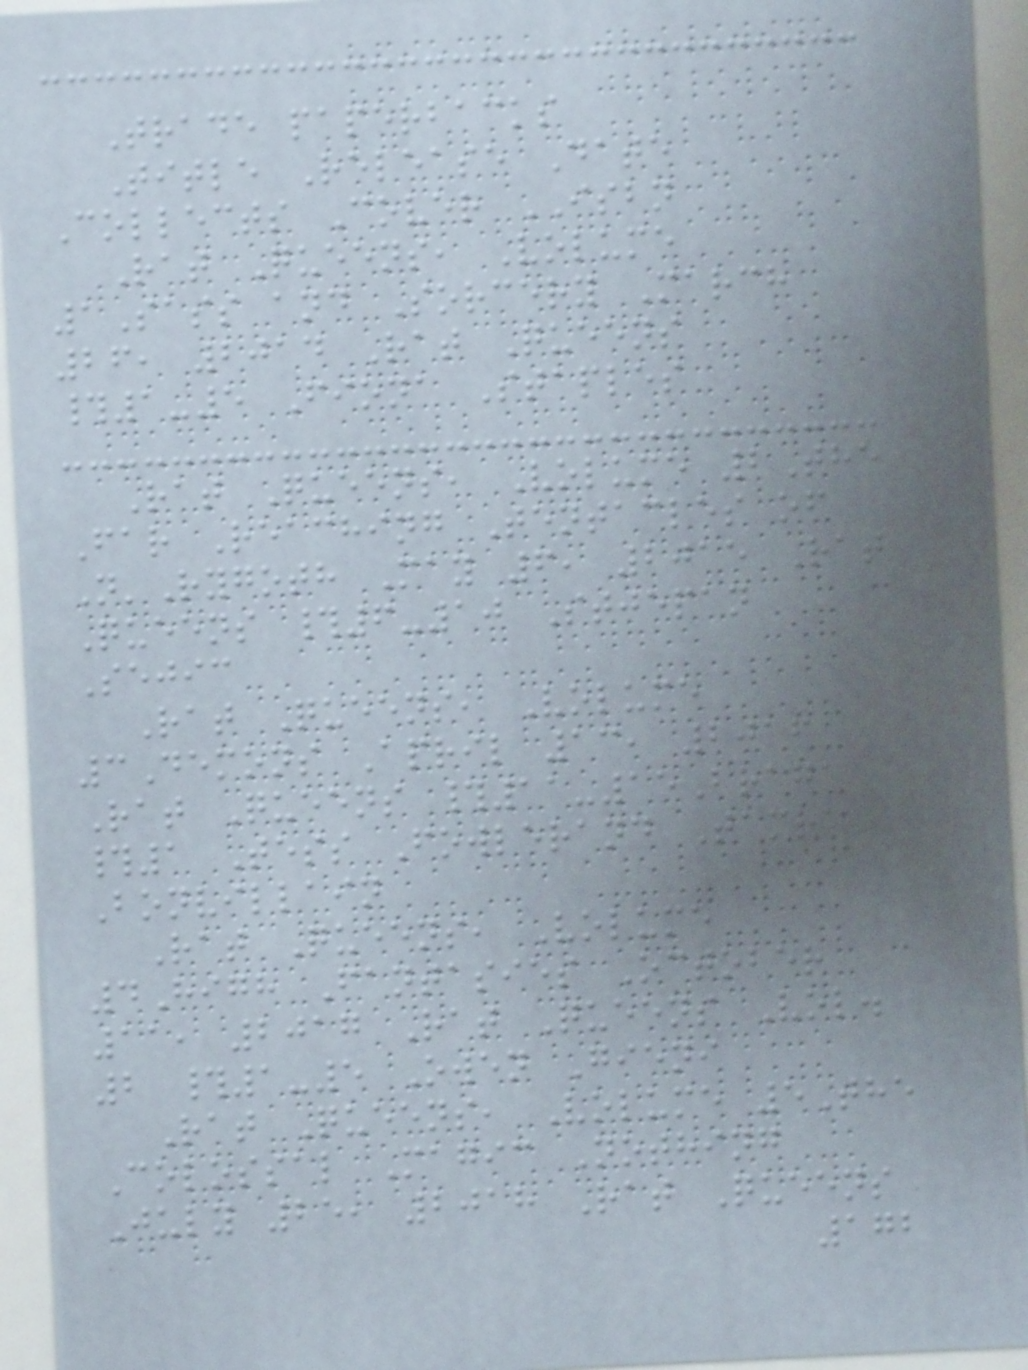Trade paperbacks
Title Release Date
Collects Cover ISBN
Rat Queens, Volume
1Sass and Sorcery March
26, 2014 Rat Queens
#1-5 Fiona Staples
Rat Queens, Volume 2The
Far Reaching Tentacles of
N'Rygoth May 6, 2015 Rat
Queens #6-10 Stjepan
Sejic
Rat Queens, Volume
3Demons April 13, 2016
Rat Queens #11-15Braga
#1 Tess Fowlerand Tamra
Bonvillain
Rat Queens, Volume
4High Fantasies October
11, 2017 Rat Queens Vol.
2 #1-5 Owen Gieni
Rat Queens, Volume 5The
Colossal Magic Nothing
July 25, 2018 Rat Queens
172
